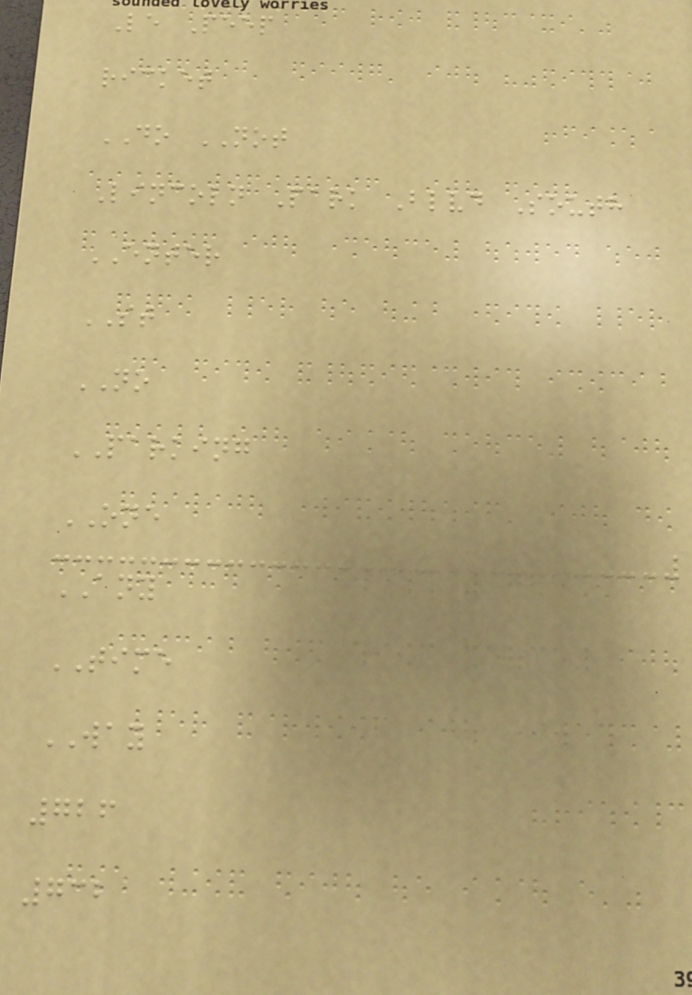Le Peep
ricket
DO NOT
Lincoln Park Blvd South
ENTER
ST
NO
PARKING
ONE
ANY
TIME
WAY
726
732
